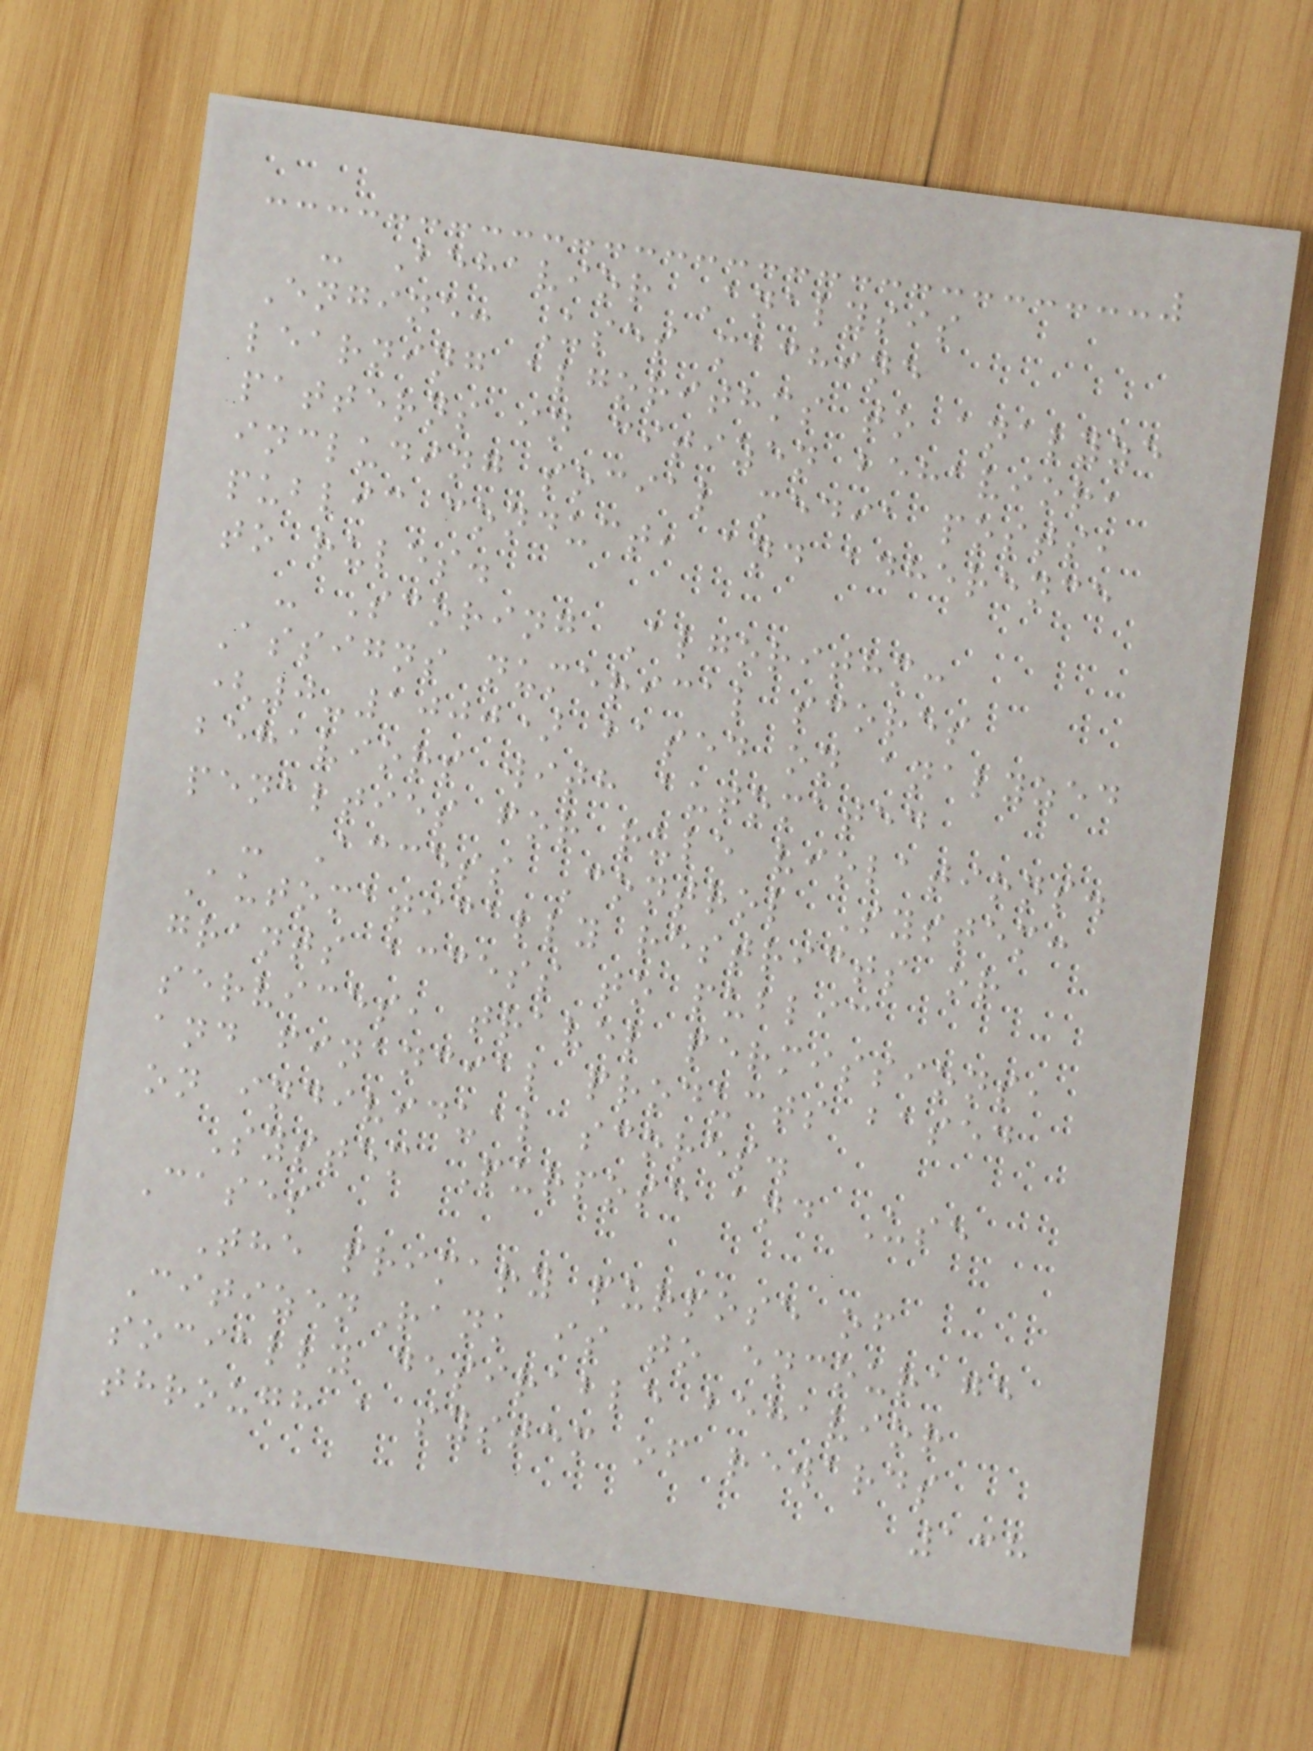- Behavior Analysis
Engine: Uses machine
learning algorithms to analyze
patterns in citizen behavior,
including social media posts,
public conduct, and adherence
to rules.
- Scoring Algorithm:
Assigns numerical scores
(0-1000) based on analyzed
behaviors with automated
penalties for rule violations.
- Access Control System:
Automatically restricts or
grants access to public
services, travel permissions,
and financial products based
on individual scores.
System Purpose and Use
Cases
The primary purpose of
CitizenRank is to encourage
socially desirable behavior
through a system of rewards
138
